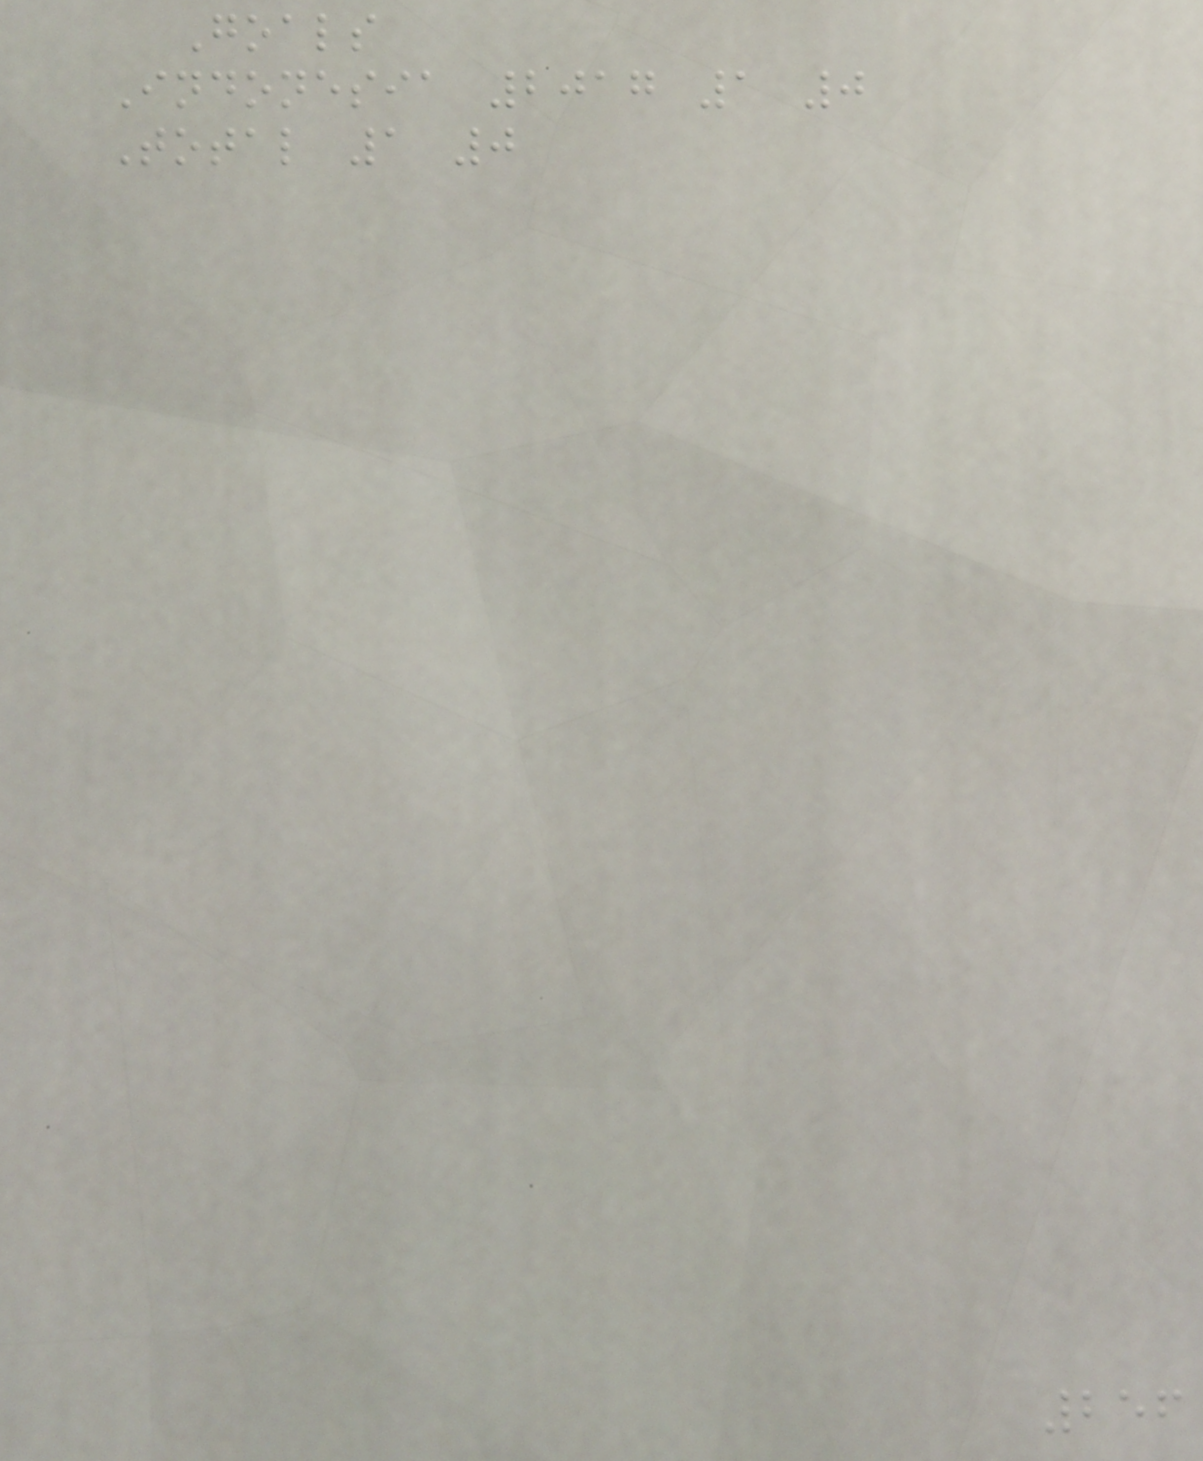Goals
Indonesia 2017 1 0
Total 1 0
256
